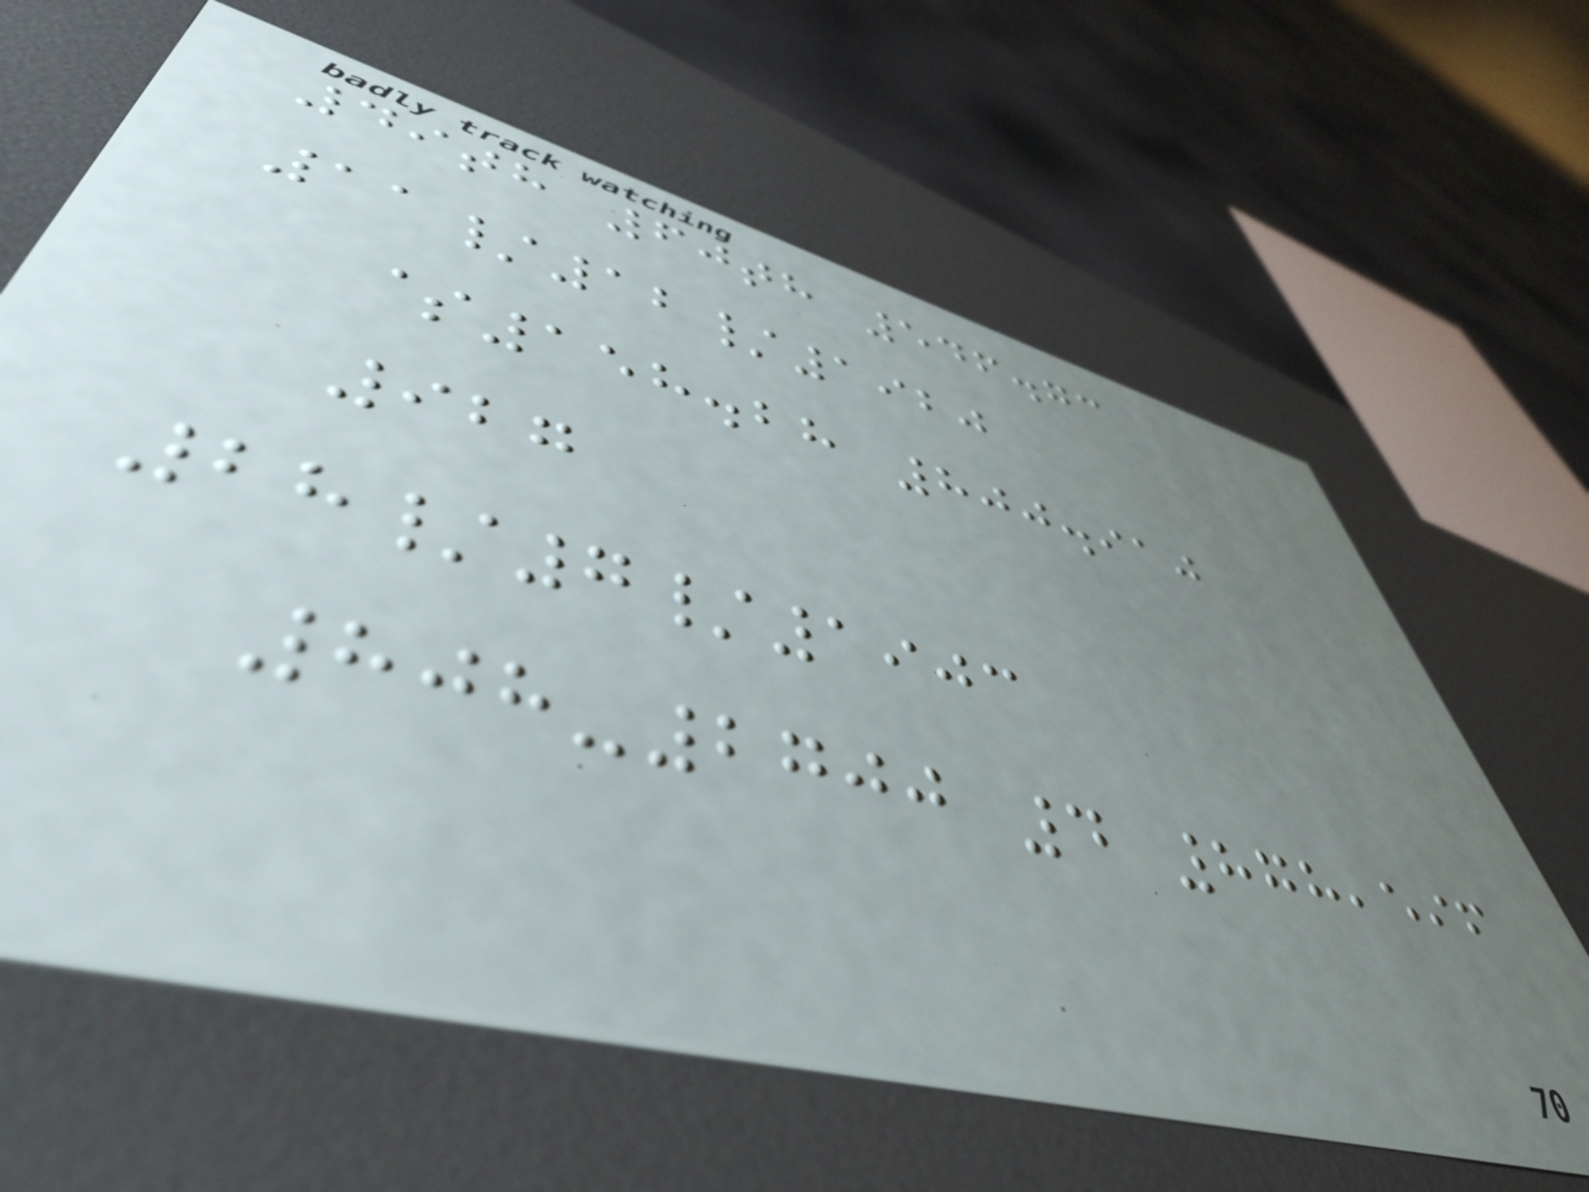49th 60th 546.73
11/12/1920
$158.28 800.910
927
28/7/1903
808-2700 4 878,596
